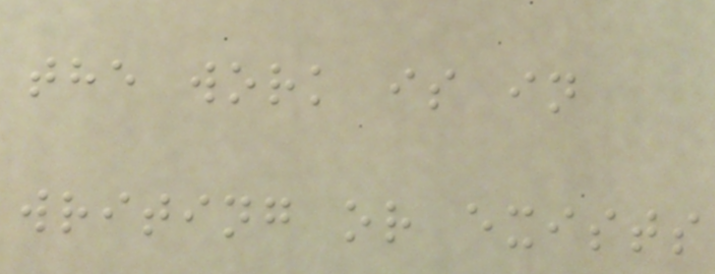the work is in
writing or exists
